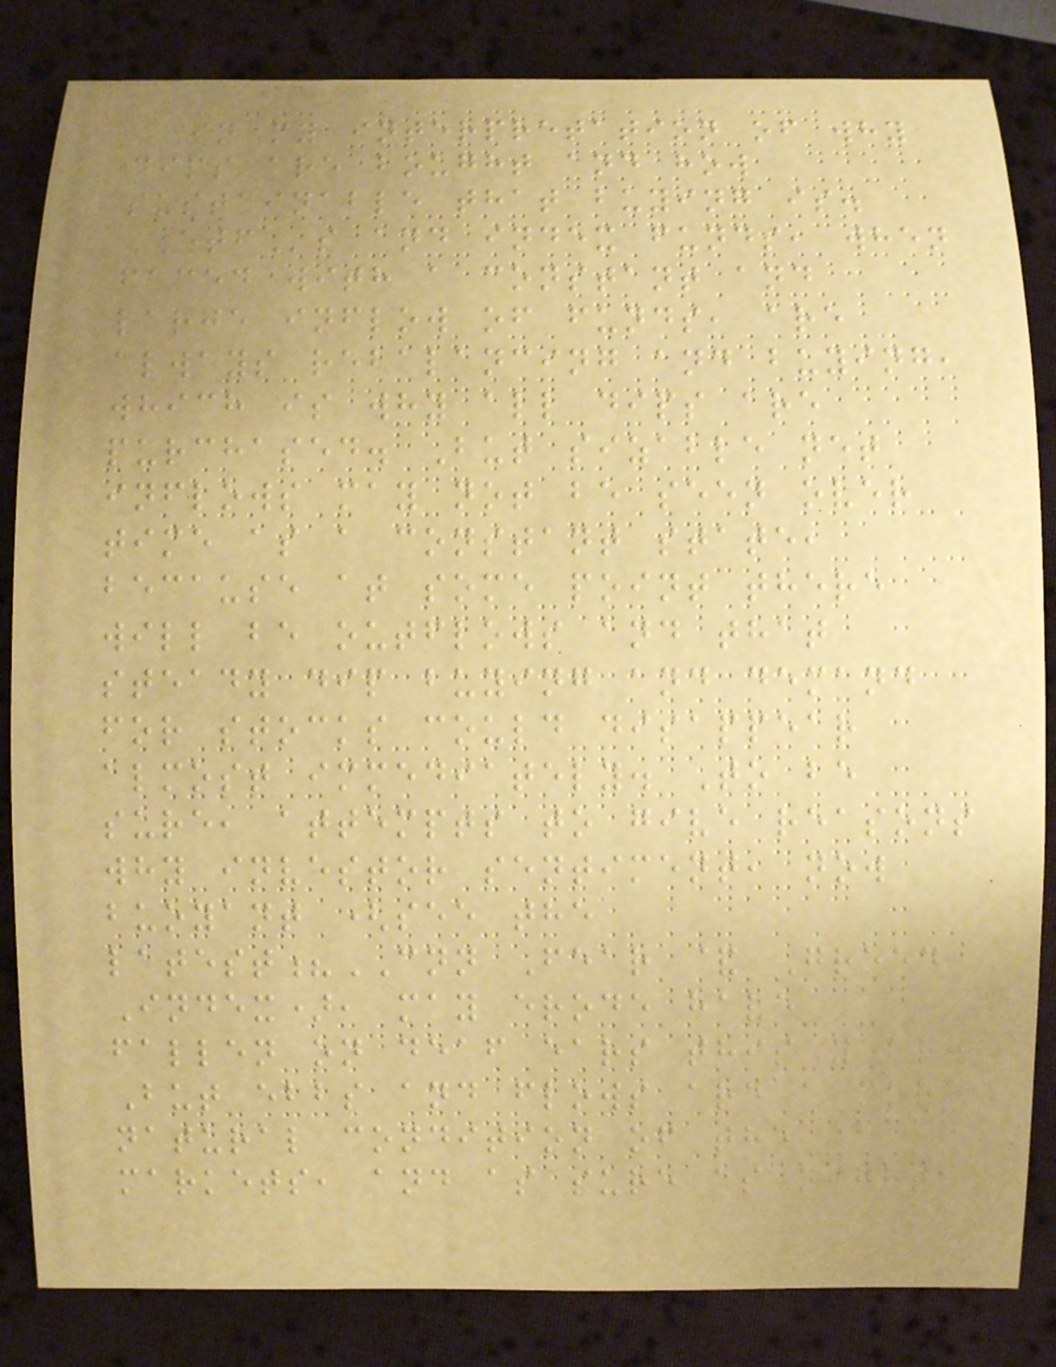in my interpretation of why
dips are bought and how
sustainable that buying is.
ETFs and index funds, when
faced with a constant and
large inflow of funds, are
always rebalancing and buying,
which is why all dips are
purchased. But sizable net
inflows may not be seen over
time as a constant state,
because at some point there
will be outflows and that
steady dip buying and demand
for stocks could disappear
almost immediately. To be
sure, attempts to give reasons
why investor sentiment, now
buoyant (see the
latest?CNN Fear & Greed
Index), may erode have
fallen on deaf ears this year.
But ebbs and flows are a more
natural condition of the
markets, and as sure as night
